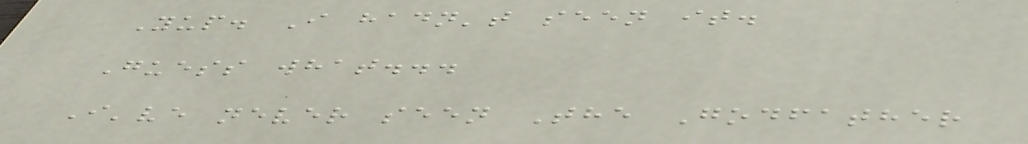Yup. I hadn't seen it.
Guess what...
I've never seen The Godfather
